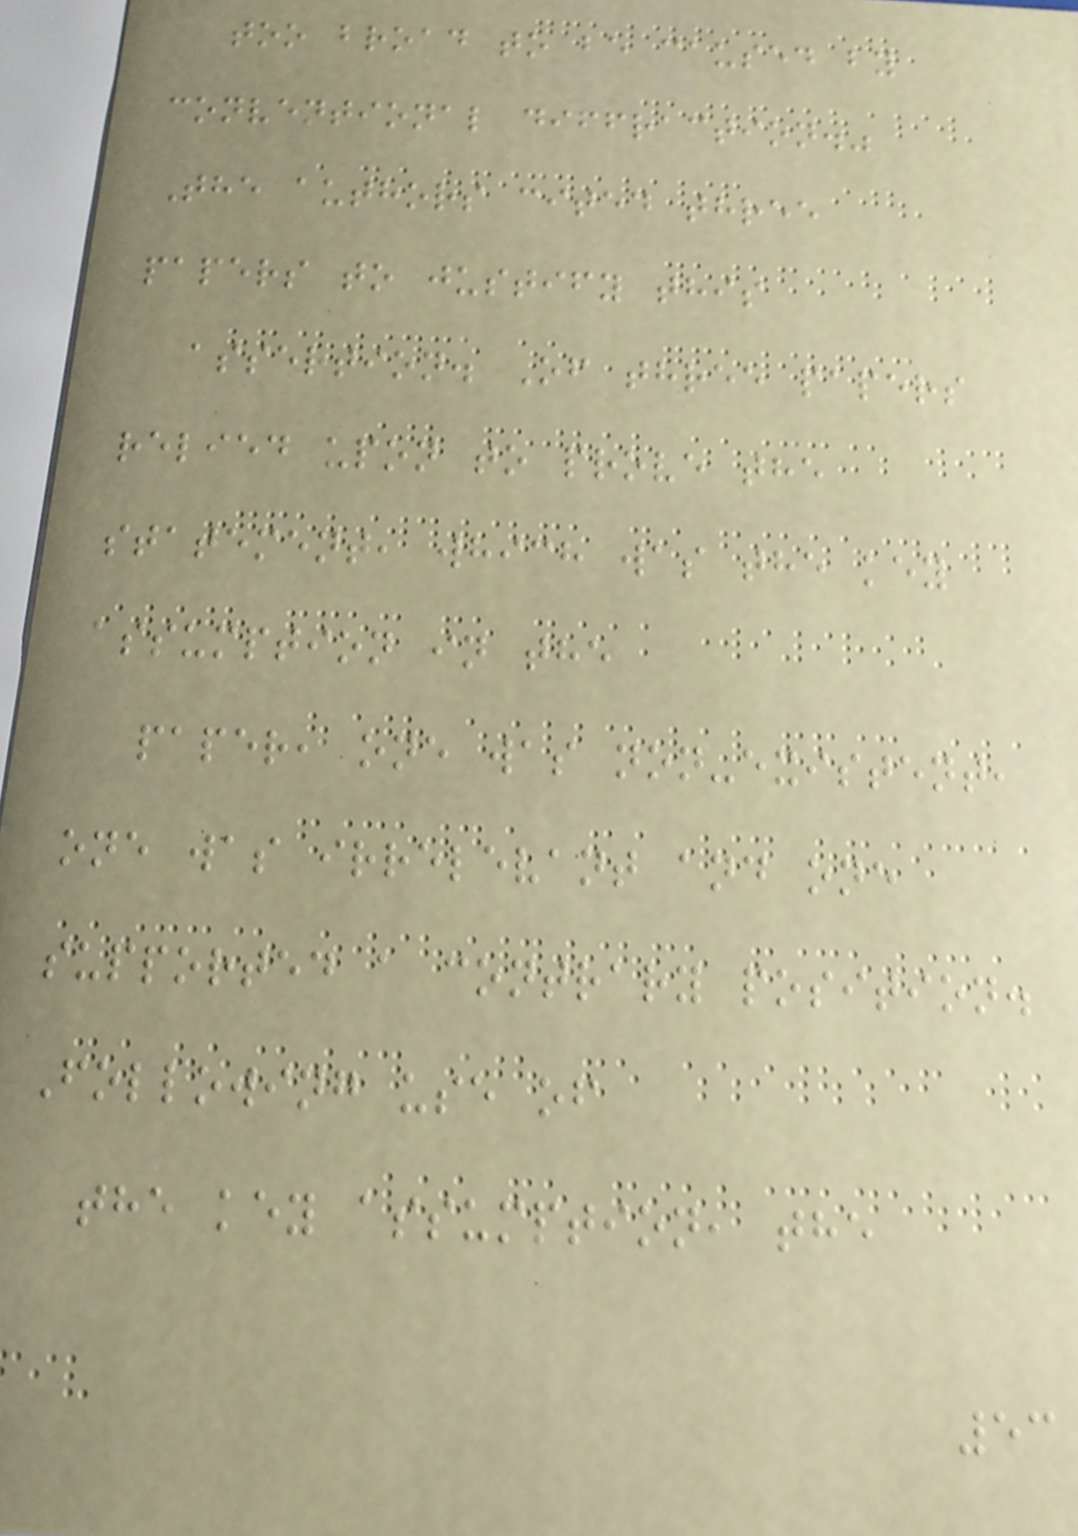too broad to be caused by
conventional diffraction."
The authors cited three
papers to justify this
assertion. Of three papers
relied upon to prove the
statement, which was the key
assumption in the
paper, one was non-existent,
one was irrelevant and one
supported a contrary position.
Following use of
the key assumption, the
53
